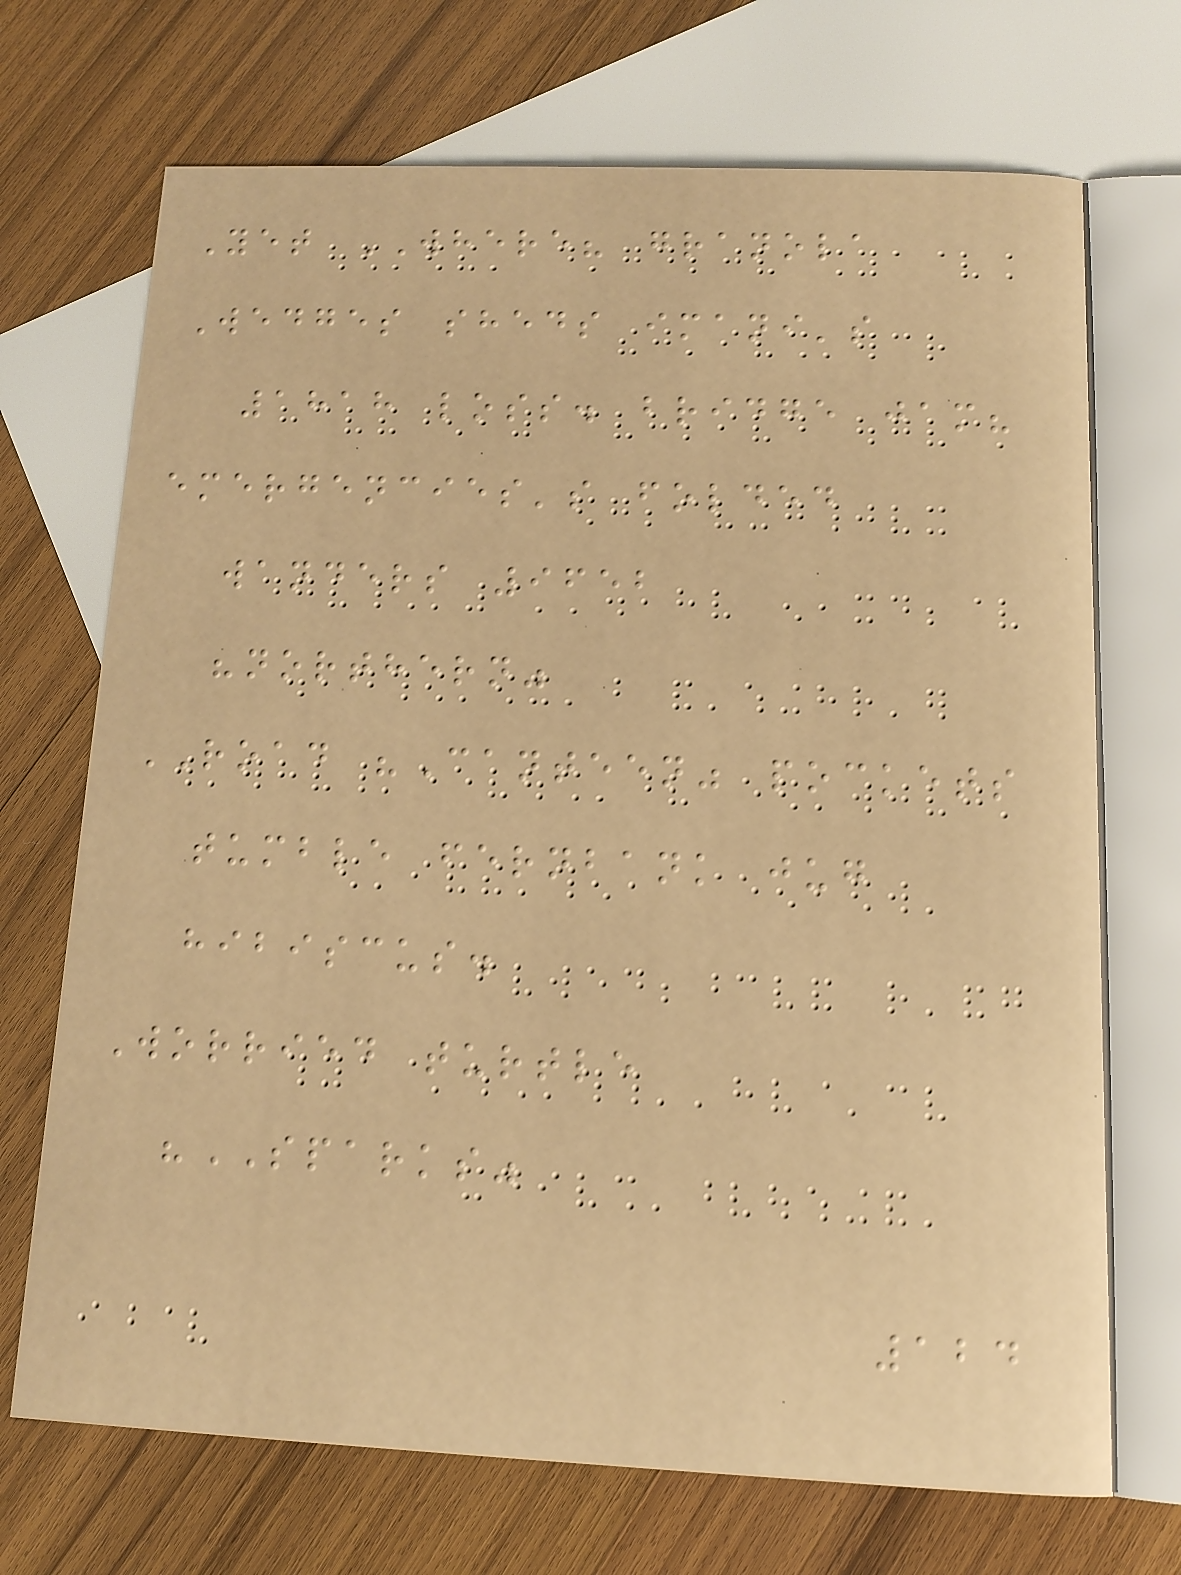Yet WHERE? granola
Wedges sheds imani's
1818 loss. bridge jam?
emergencies's folded
wanders 9652
"northern"
ROAD "Canteen" pockets
tumble fernbank jug
hibiscus.
Worried turtle
"SPARKS"
124
